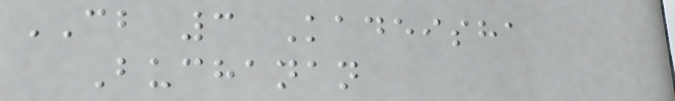CB 3 Kadeisha
Buchanan
